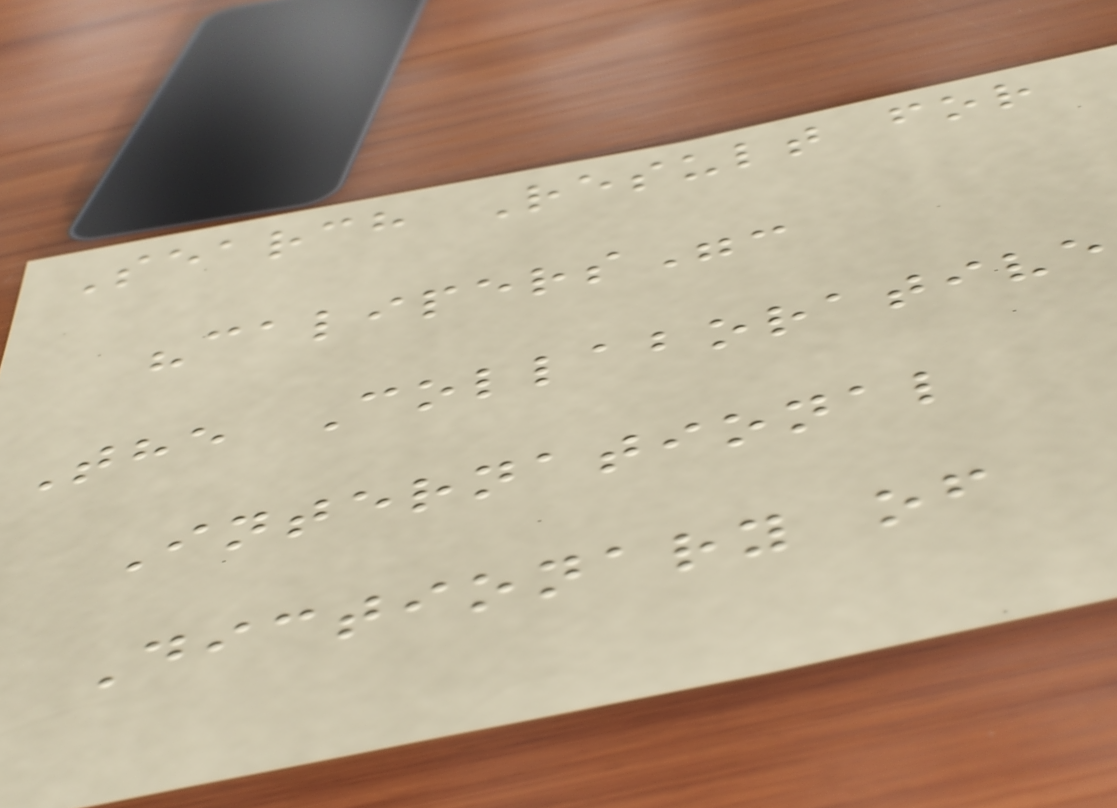Search Result for
"calipers":
The Collaborative
International
Dictionary of
